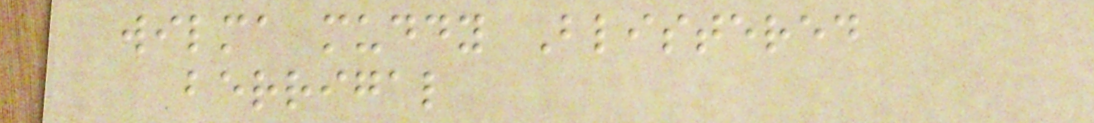wilma muddy Blistered
berrigal
